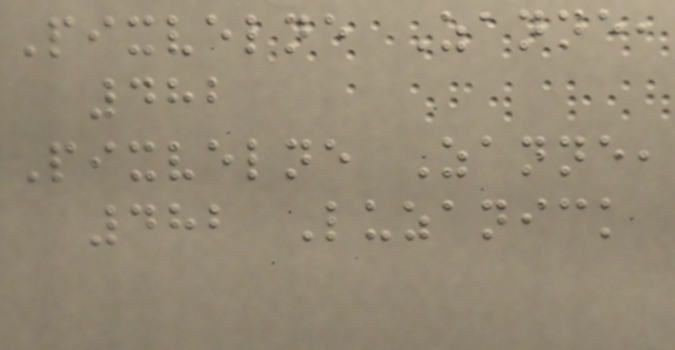Pixvelne Zanne,
482
Pixvelne Zanne,
482 Luzanick
